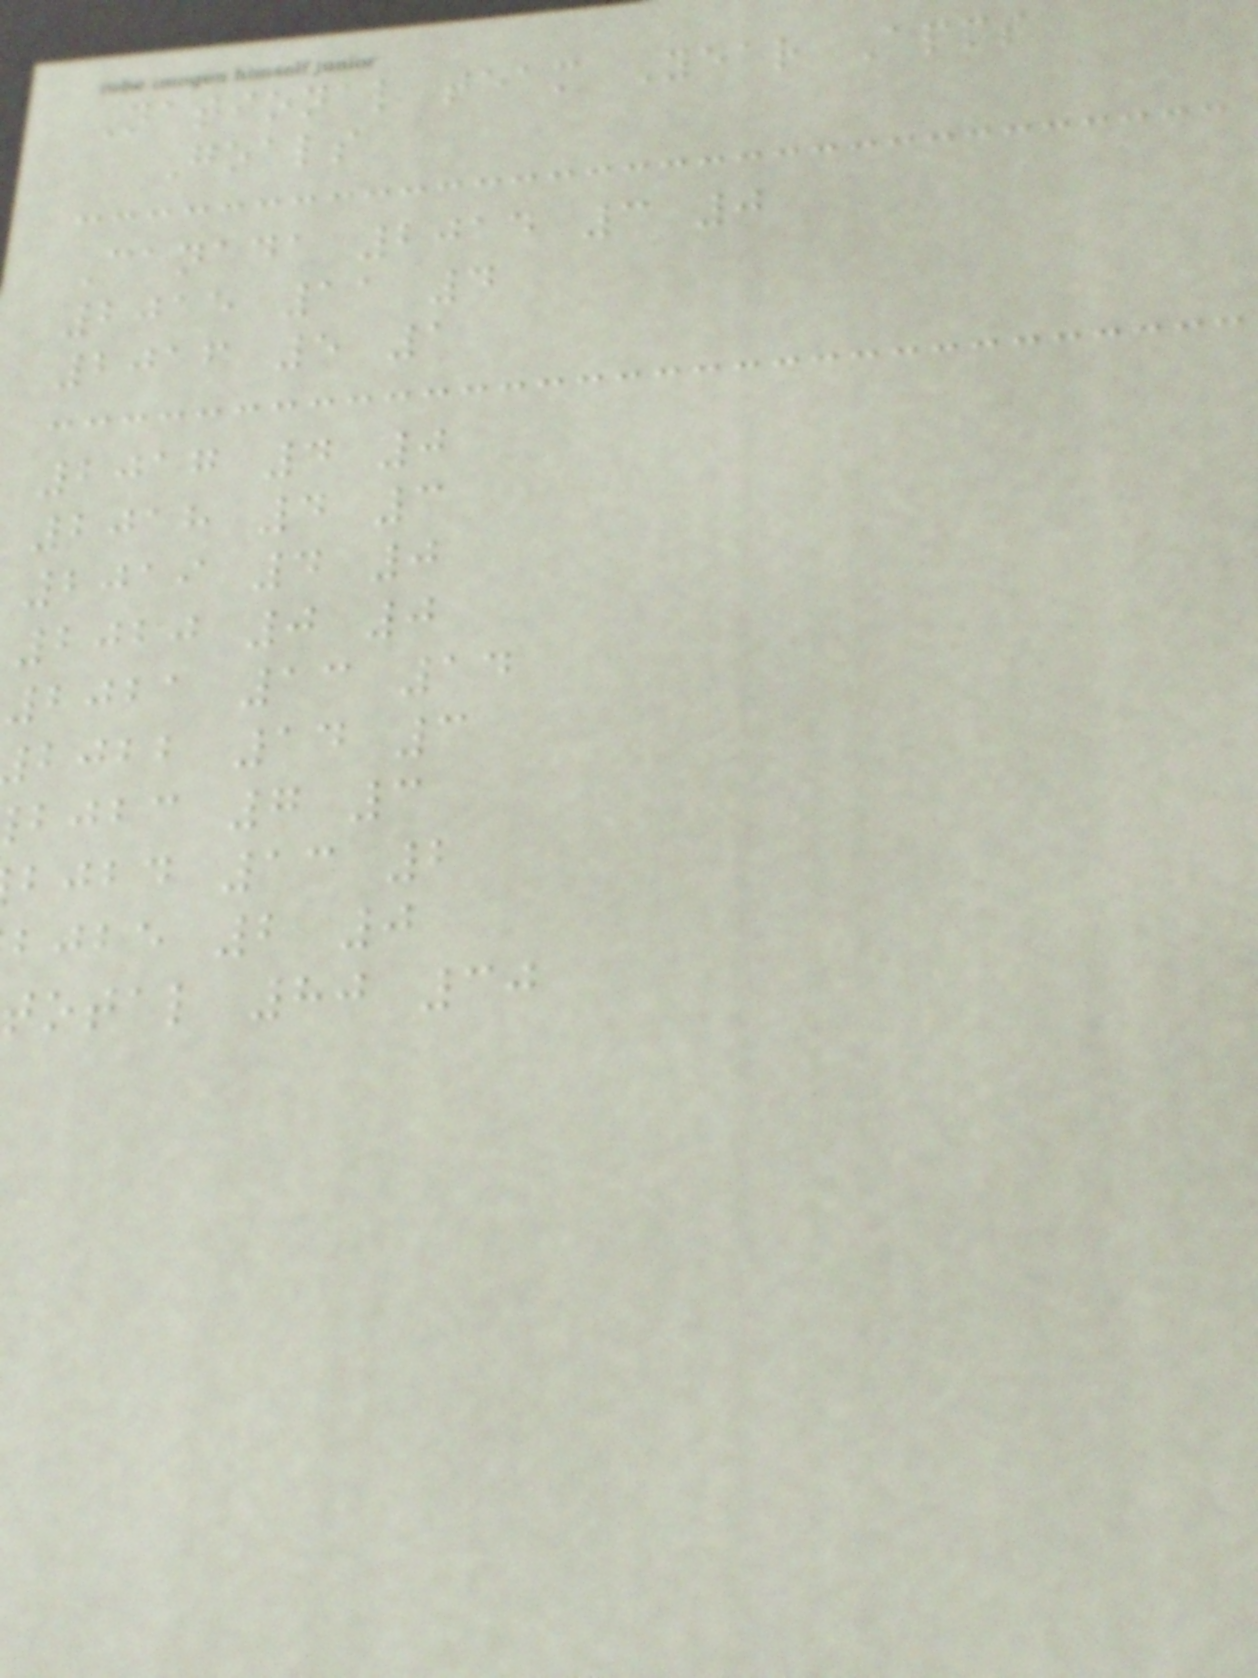National team Year Apps
Goals
Canada 2014 3 0
2015 11 4
2016 5 1
2017 4 0
2018 4 3
2019 4 0
2020 0 0
2021 13 14
bjbb 14 3
bjbc 7 3
bjbd 13 2
bjbe 2 0
total 80 30
